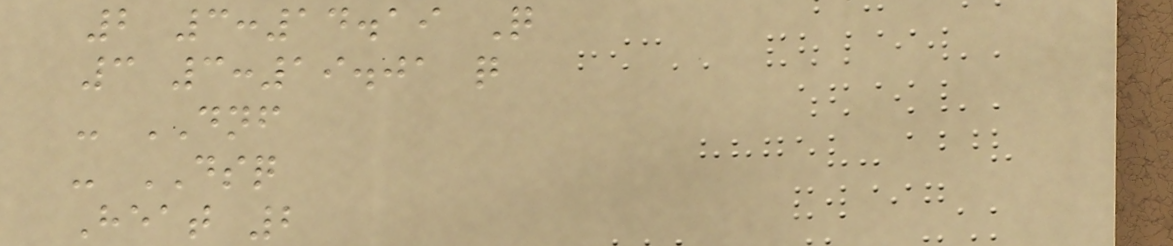2 3:14.19 Q
3 3:19.01 q
- DNF
- DSQ
Heat 2
